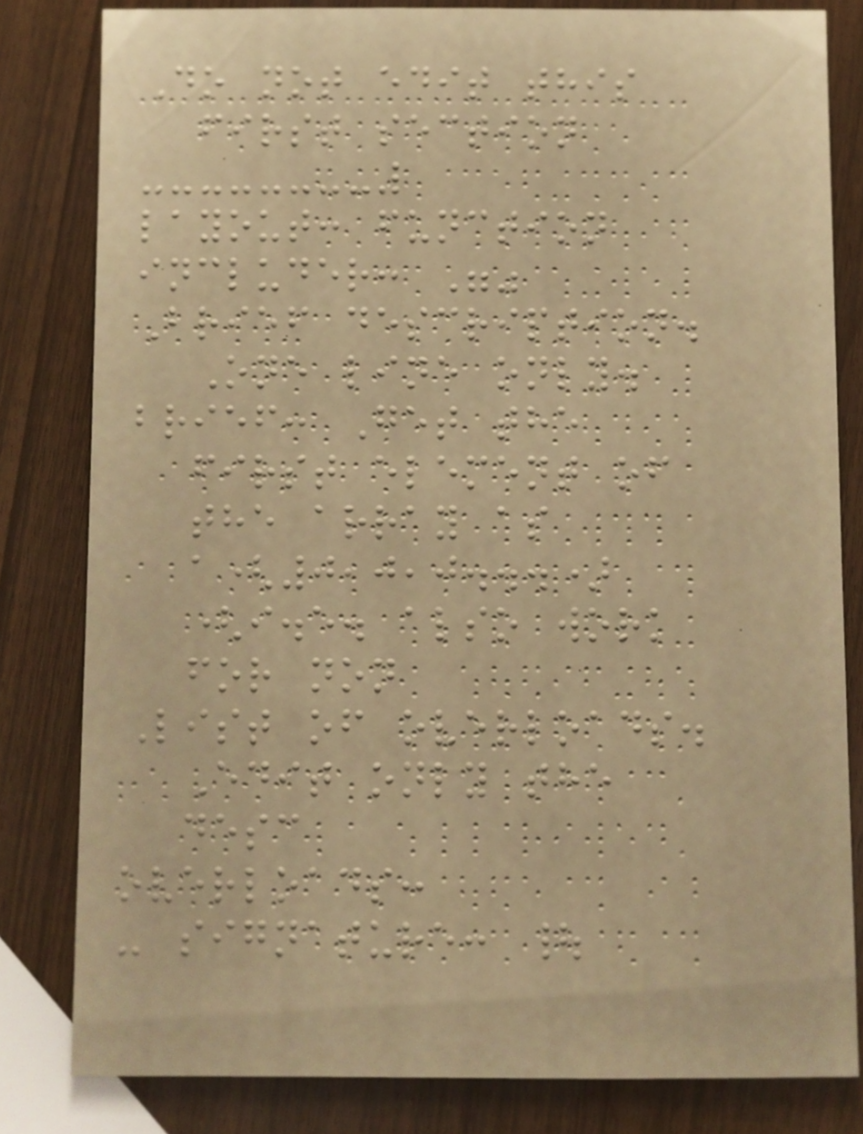Do not edit this
first section
layout: function
includer: ""
Brief description.
One line only.
brief: Get the
first element of
the array as
a(0,0,0...)
(i.e. also work
for non
List of overloads.
Edit only the
desc
overloads:
- signature: |
